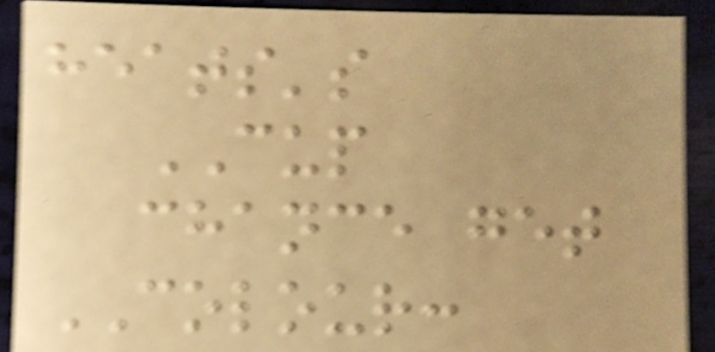heats's
CUP
chance get
COLOUR:
